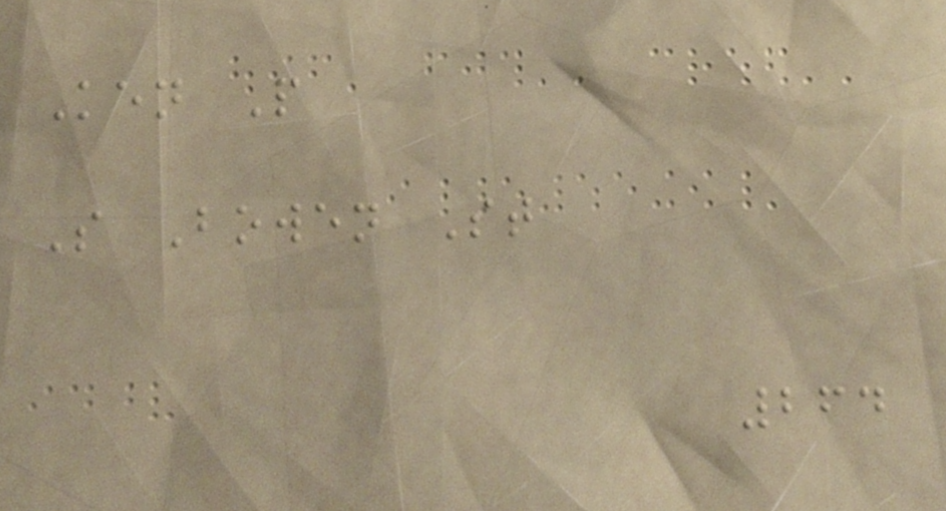Ken P
S Bowen St
264
